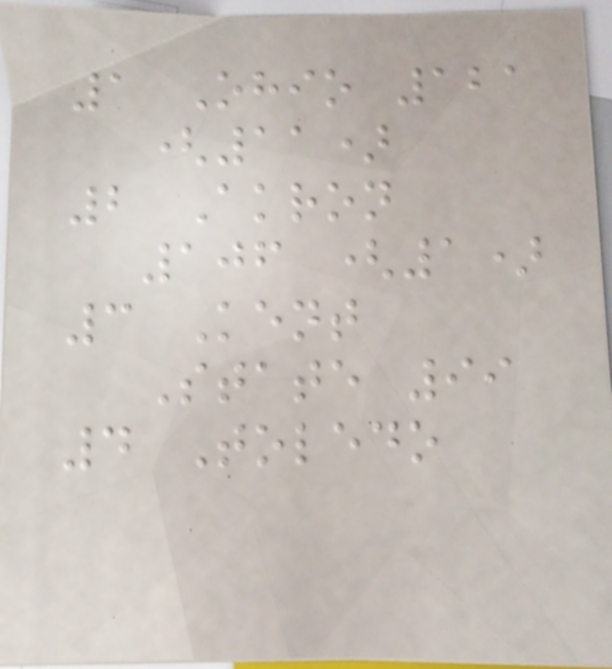1 Ohio 121
(11)
2 Akron
106 (1)
3 Kent
State 99
4 Toledo
